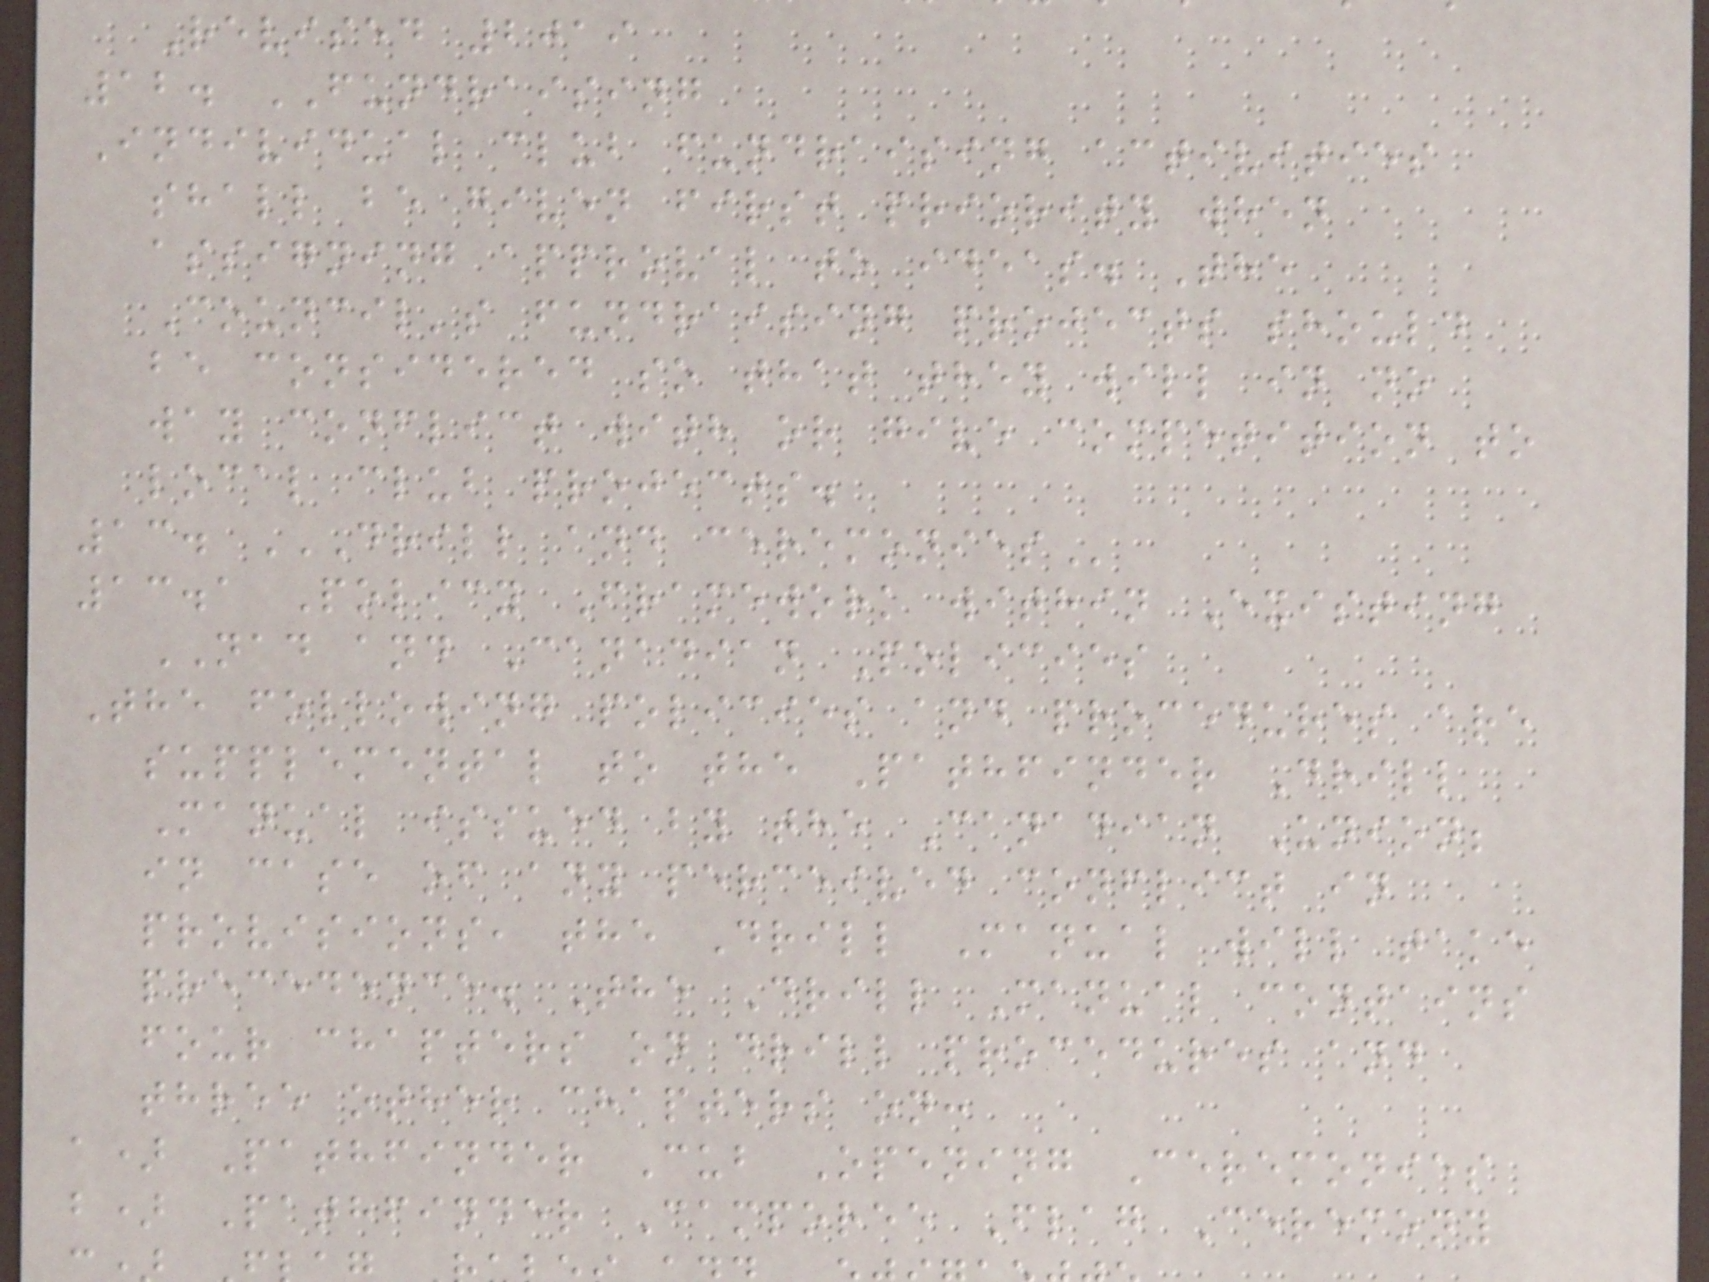Revised 2019
12. FUNDRAISING
Individual club fundraising activities
shall be given first priority when
assigning approval to ideas. The
Council's fundraising projects should
be considered so that they will in no
way conflict with or give competition to
local club projects.
13. DRILL AND CEREMONIES
13.1 Policy Framework within Existing
NAD and Canadian Policies
The following policies and procedures are
supplemental to the Pathfinder Drill
Manual issued by the Canadian Union;
in case of any perceived conflict in
provisions, the Drill Manual will take
precedence. The Drill Manual contains
four chapters on drill procedures and
three other chapters on:
a) Pathfinder Cub Opening Ceremonies
b) Pathfinder Camporee Flag Ceremony
